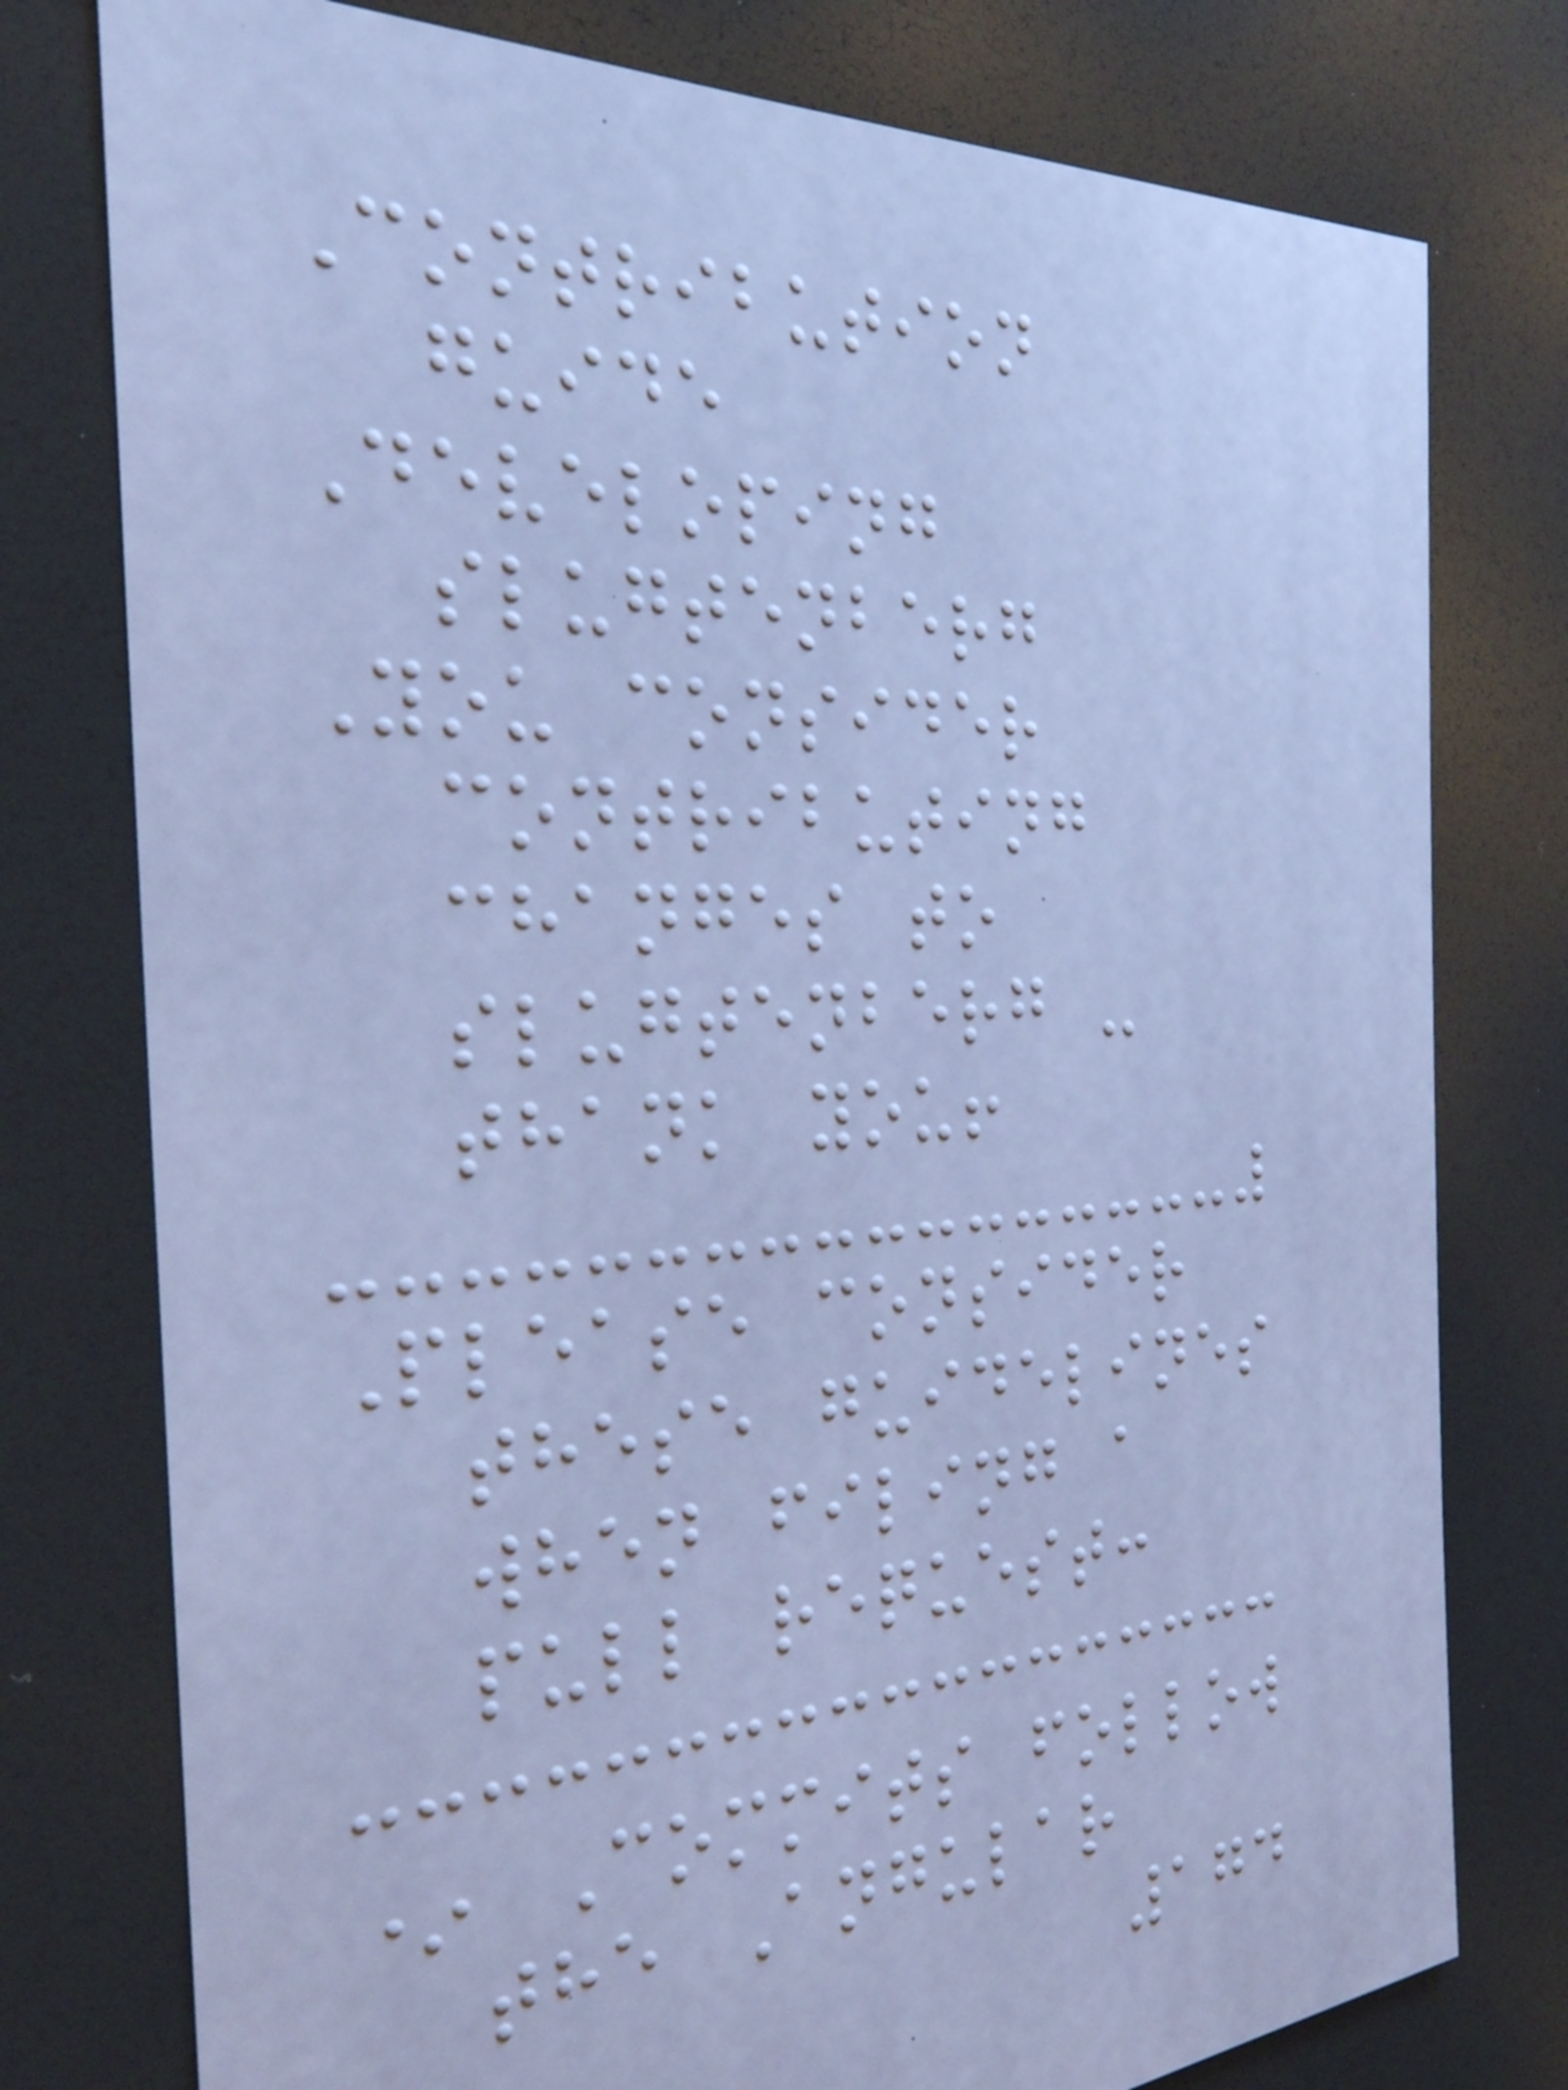Contribution
guide
Developing
slugtenberg
You consider
contributing
changes to
slugtenberg -
thank you!
Please consider
these guidelines
when filing a
pull request:
* Commits follow
the Angular
174
